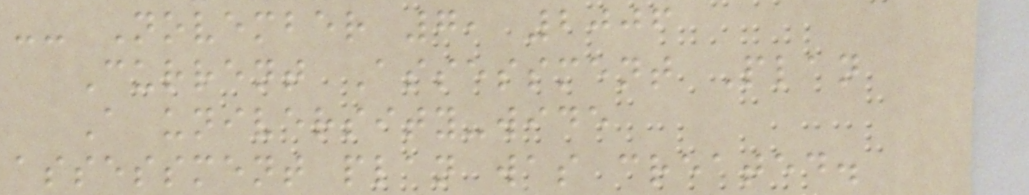-- November 7, 2006
Current Assessment Plan
A university-wide
assessment plan was created.
